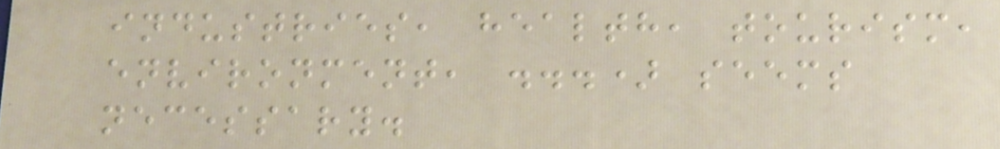industries, health, tourism,
environment, ...) seems
necessary.
